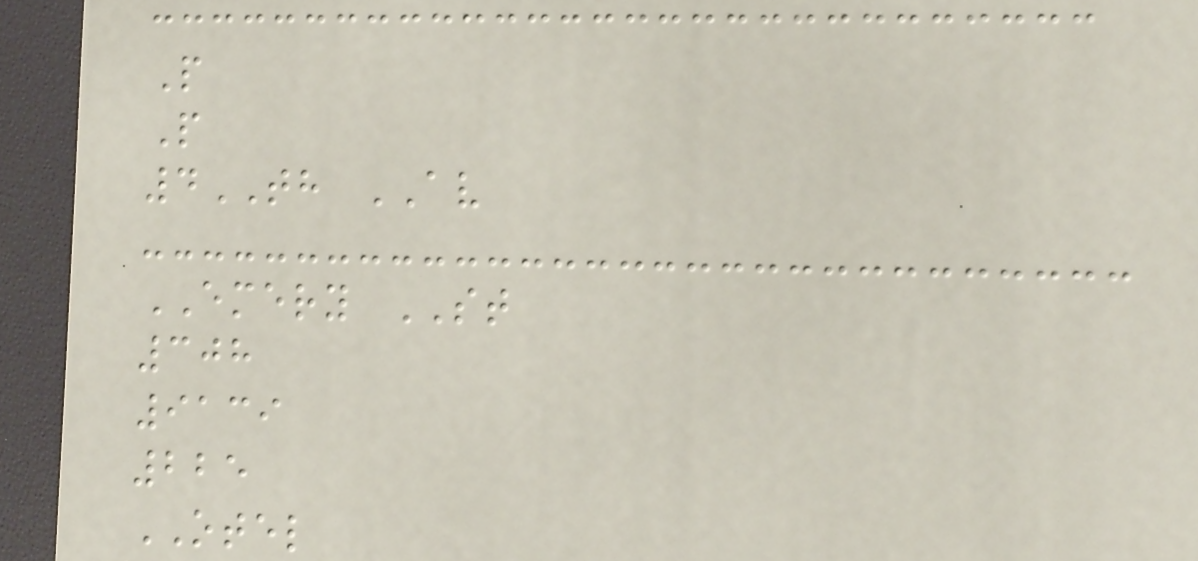P
P
4TH AV
EMERY ST
308
9139
225
OTEL
